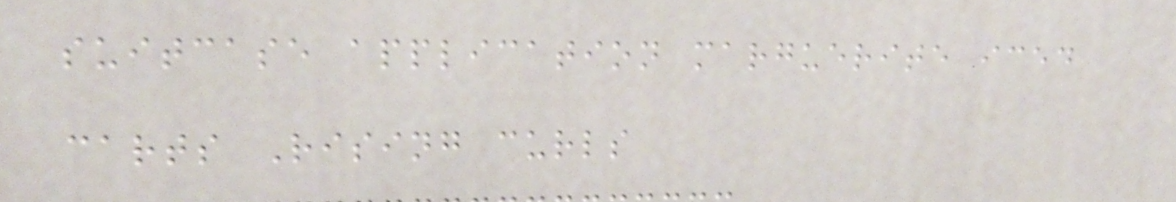suitcase application marguerite iced
carts Rising curls
